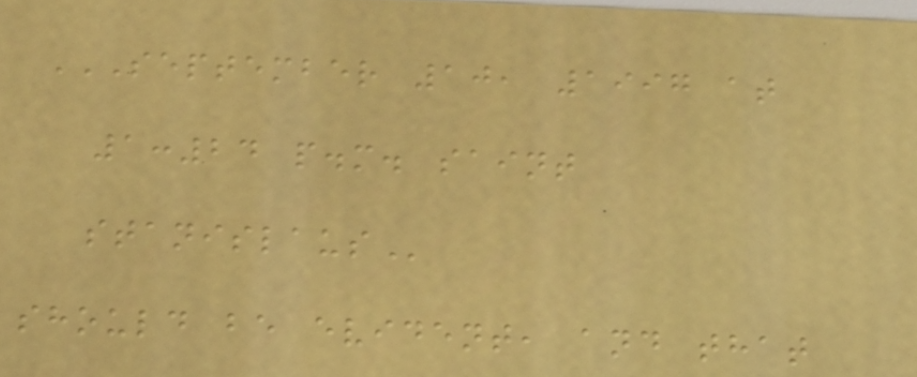SEPTEMBER 10, 1997 AT
1:24 P.M. SAINT
STANISLAUS
should be evident, and that
